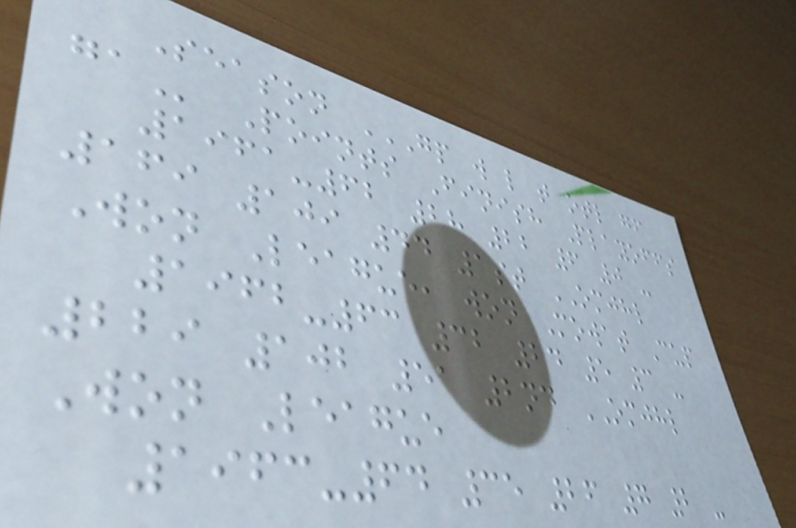Season GP W L T OTL GF
GA Points Finish Playoffs
1961-62 28 22 6 0 -
169 109 44 1st OMJHL
Won League, won Mowat Cup
1962-63 32 24 5 3 -
229 102 51 2nd OMJHL
Won League
1963-64 35 26 7 2 -
